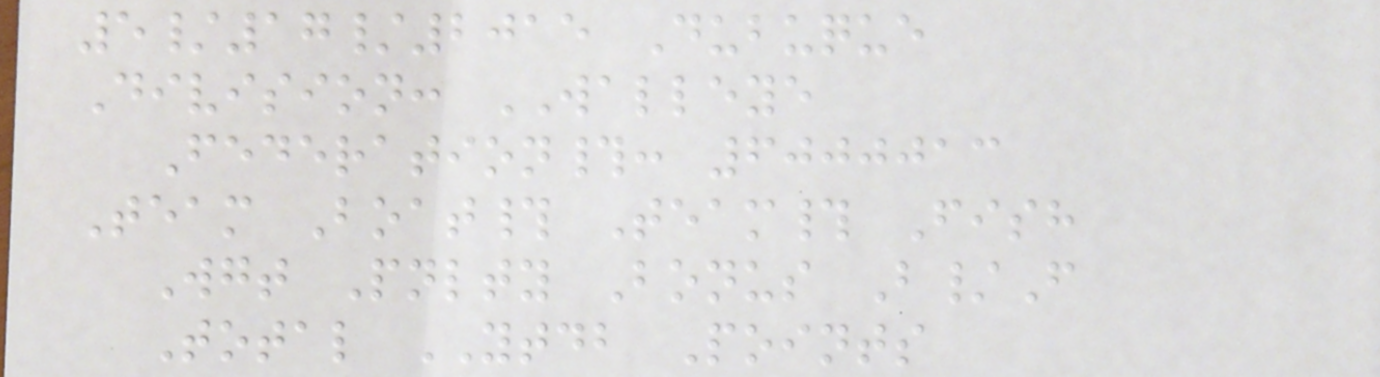5/17/2015 Dubuque
Division: WALLEYE
Federation#: 6000013
Team Boat# Team# Fish
Wgt Pnlty Bonus B/F
Total YTDB Points
